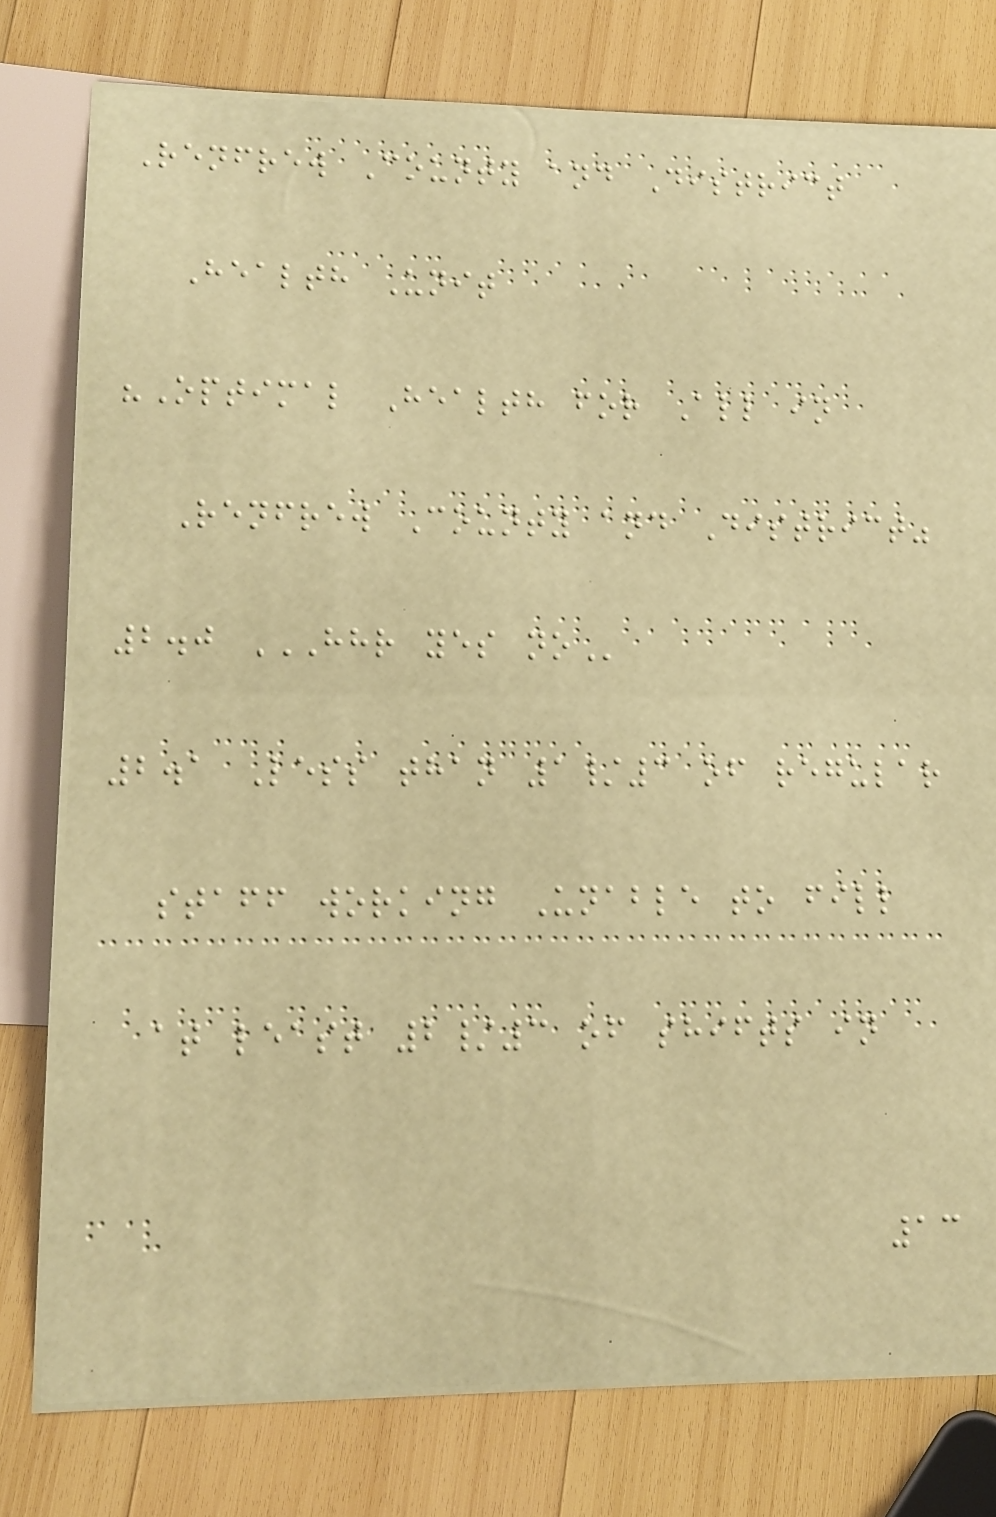Renfrew County and District
Health Unit
"Optimal Health for All in
Renfrew County and District"
2.0 HHR YES NO
2.1 Less than 1/3 of regular
staff working Unable to fill
at least 2/3 of shifts in
13
